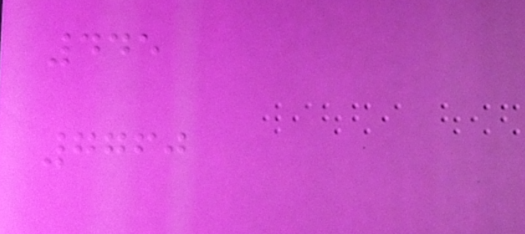445
7760
